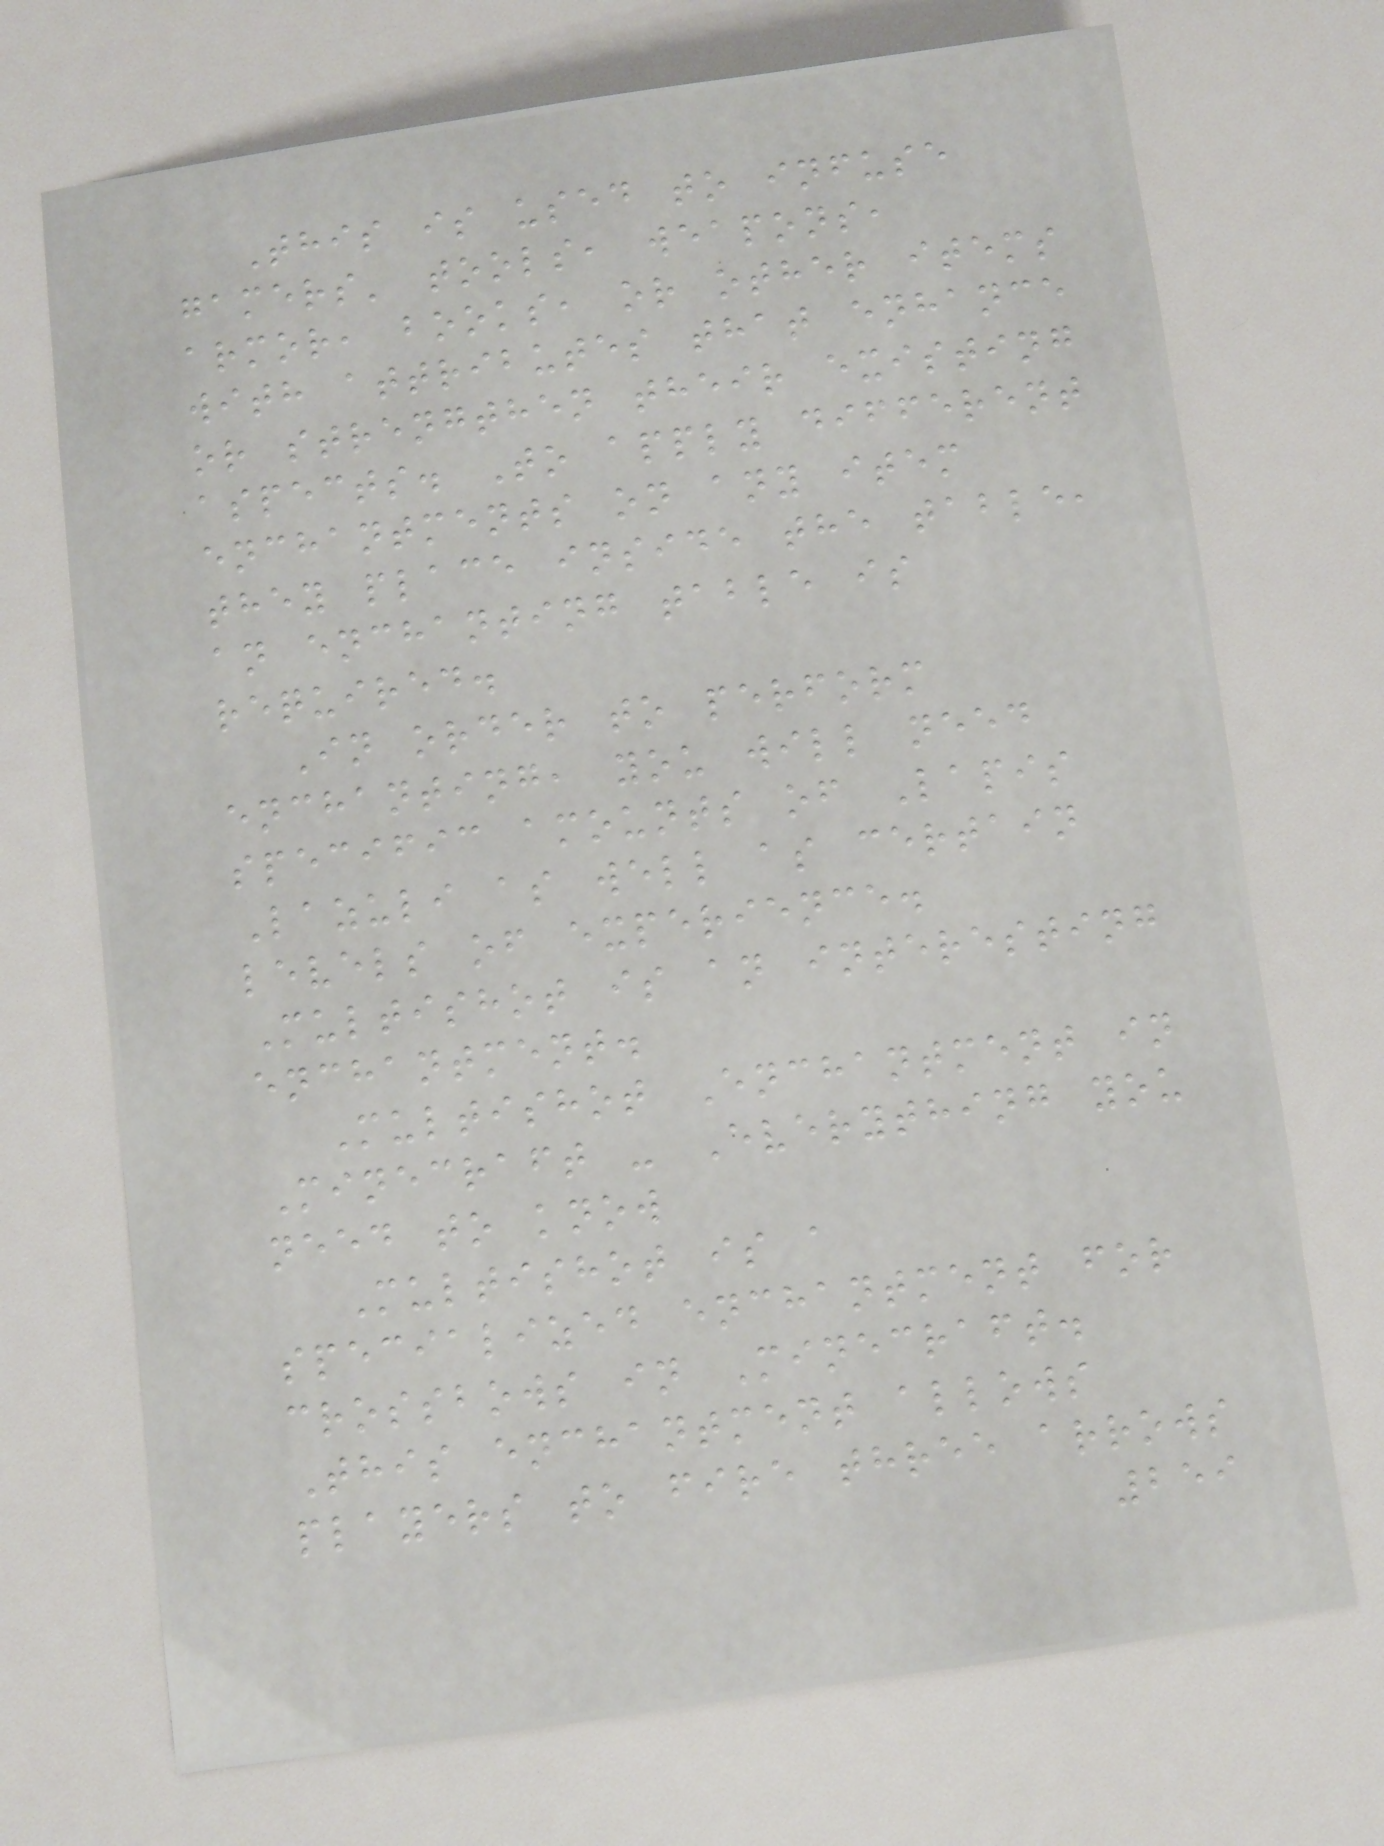This is used to infuse
gamers' tools, weapons,
armor, books, or other items
with attributes that enhance
or strengthen their existing
aspects. To apply different
enchantments on any item
they place inside the table,
an enchanting table is
required.
In order to perform
enchanting, you will need
specific amounts of Lapis
Lazuli as well as certain
levels of experience.
Multishot is an interesting
enchantment.
Multishot Enchantment in
Minecraft - Everything you
need to know
Multishot is a
specialized enchantment for
crossbows in Minecraft.
This enchantment allows
players to fire three arrows
259
